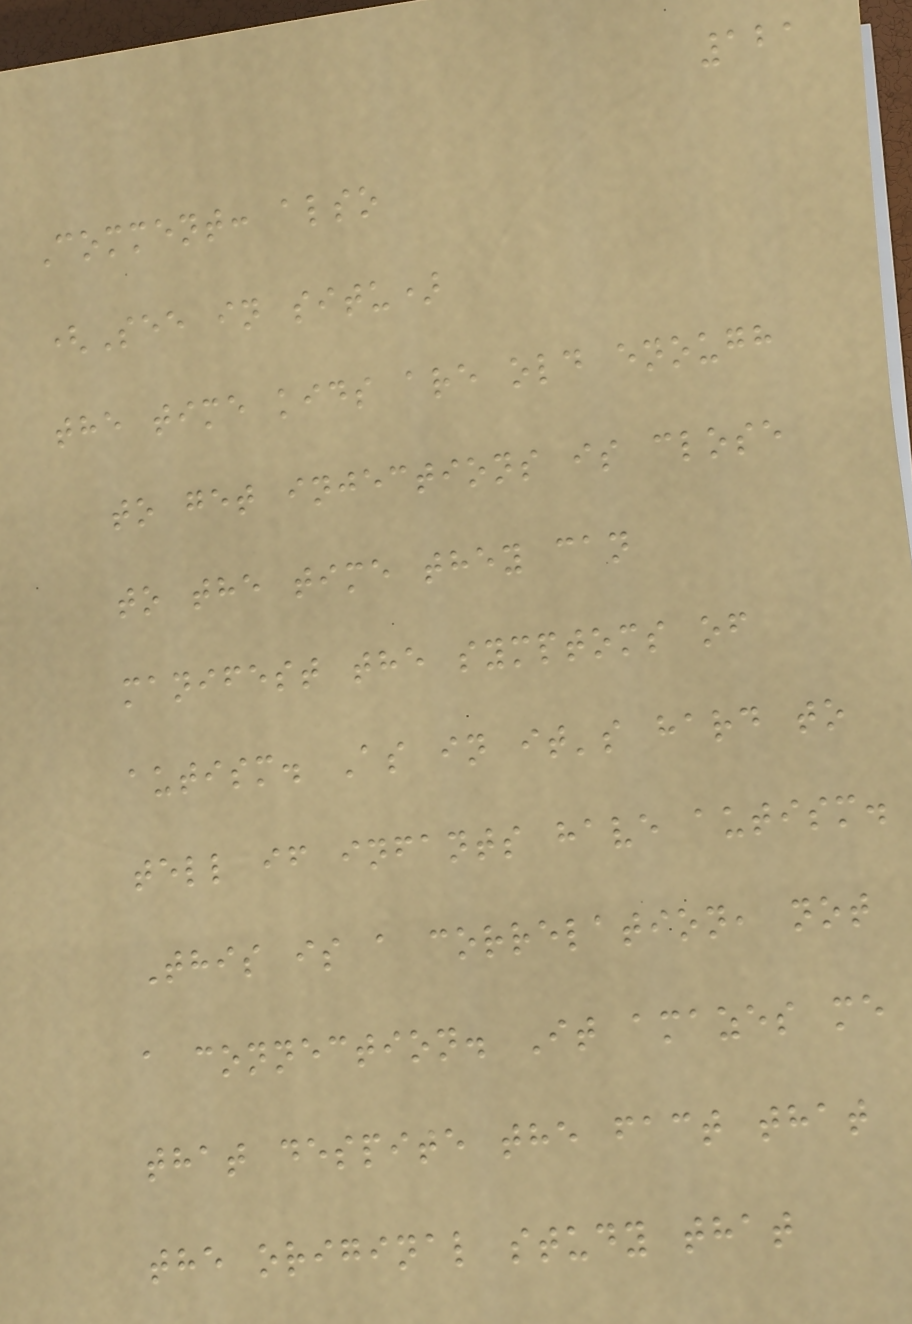121
Comment: also
(See in situ)
the time kids are old enough
to get injections is close
to the time they can
manifest the symptoms of
autism. As in it's hard to
tell if infants have autism.
This is a correlation, not
a connection. It amazes me
that despite the fact that
the original study that
